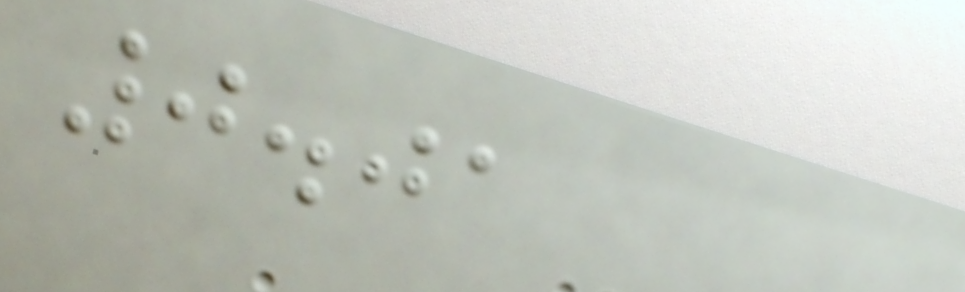0.01
